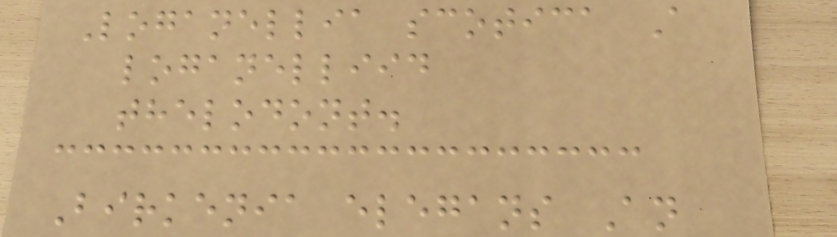Loganellia scotica A
loganelliid
thelodont.
Birkenia elegans An
